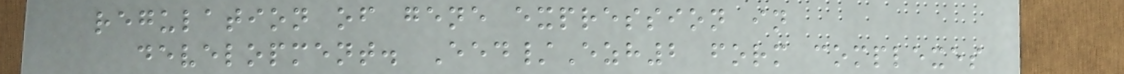regulation of gene expression in
development. Eed/Ezh2 form complexes
